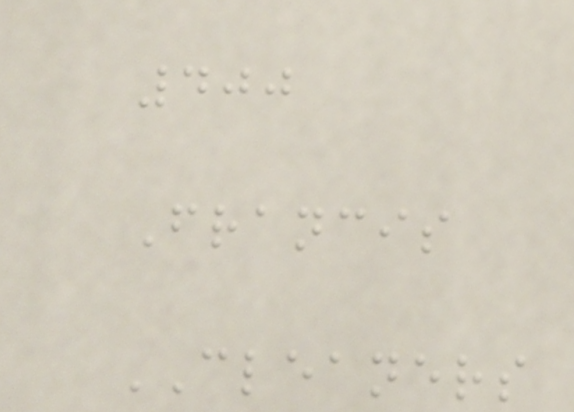400
Francis
CLEANERS
